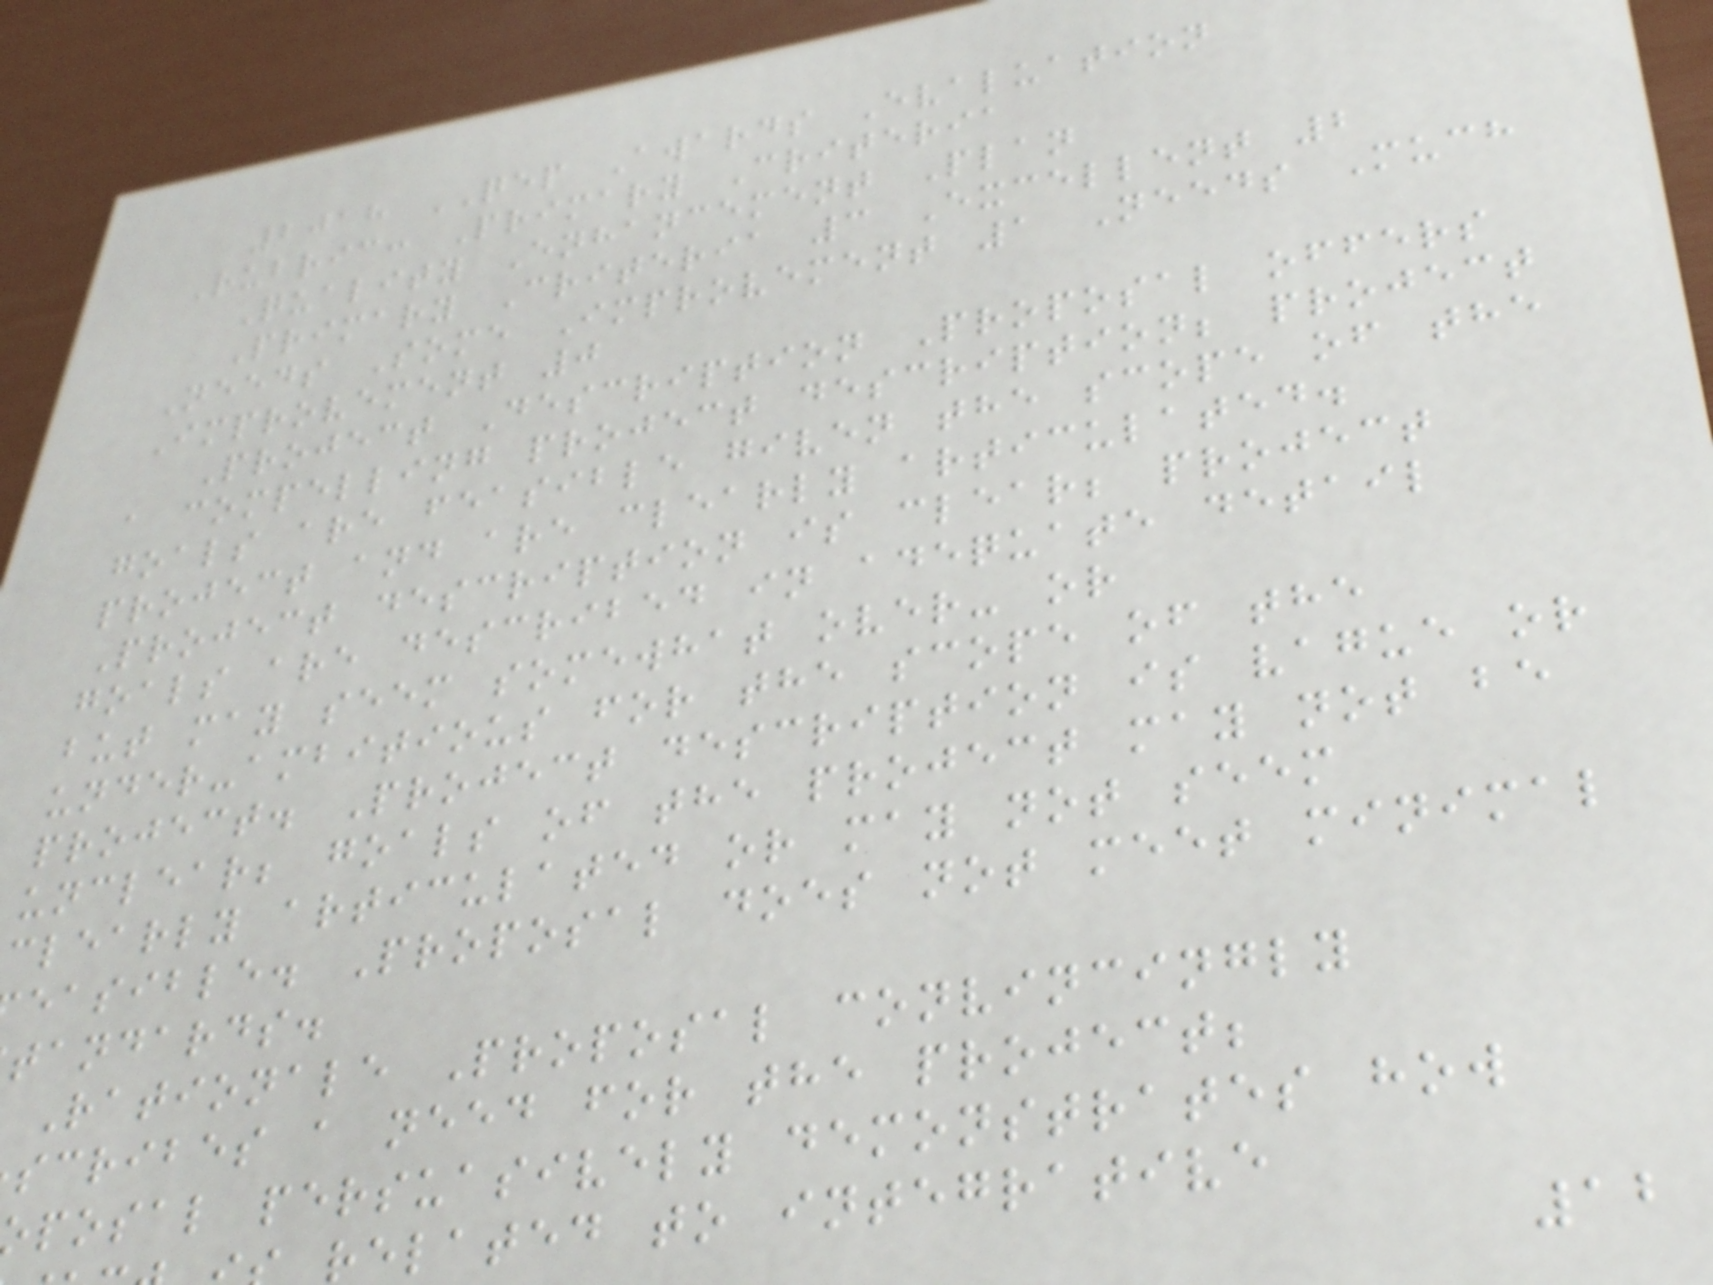2018 QEP Awards Evaluation
Rubric: Primary Criteria
Quality Enhancement Plan
Primary Criteria 3 Excellent 2
Needs Some Improvement 1 Needs Much
Improvement 0
Project Description Proposal offers
a compelling project description; project
goals are feasible given the scope of the
project and are clearly articulated.
Project description is clear; project
goals are described in adequate detail
but may seem somewhat over- or
under-ambitious for the scope of the
project. Project description is vague or
unclear; goals of the project may not be
clearly articulated or may not seem
easible. Proposal does not meet minimal
tandards.
Rationale Proposal convincingly
scribes a need for the project;
posal persuasively demonstrates how
related to integrative
12
